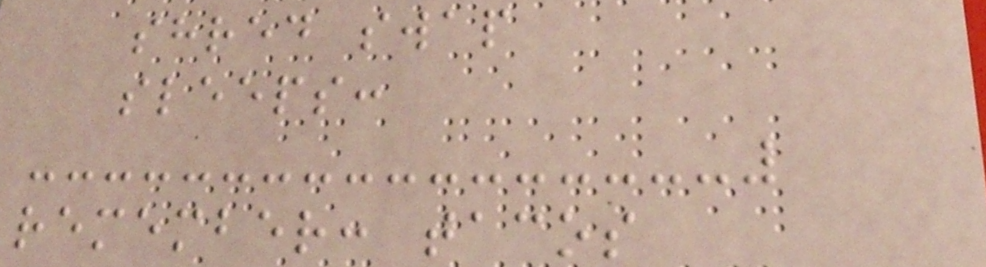shred swap
sleeps:
remember: tacos
